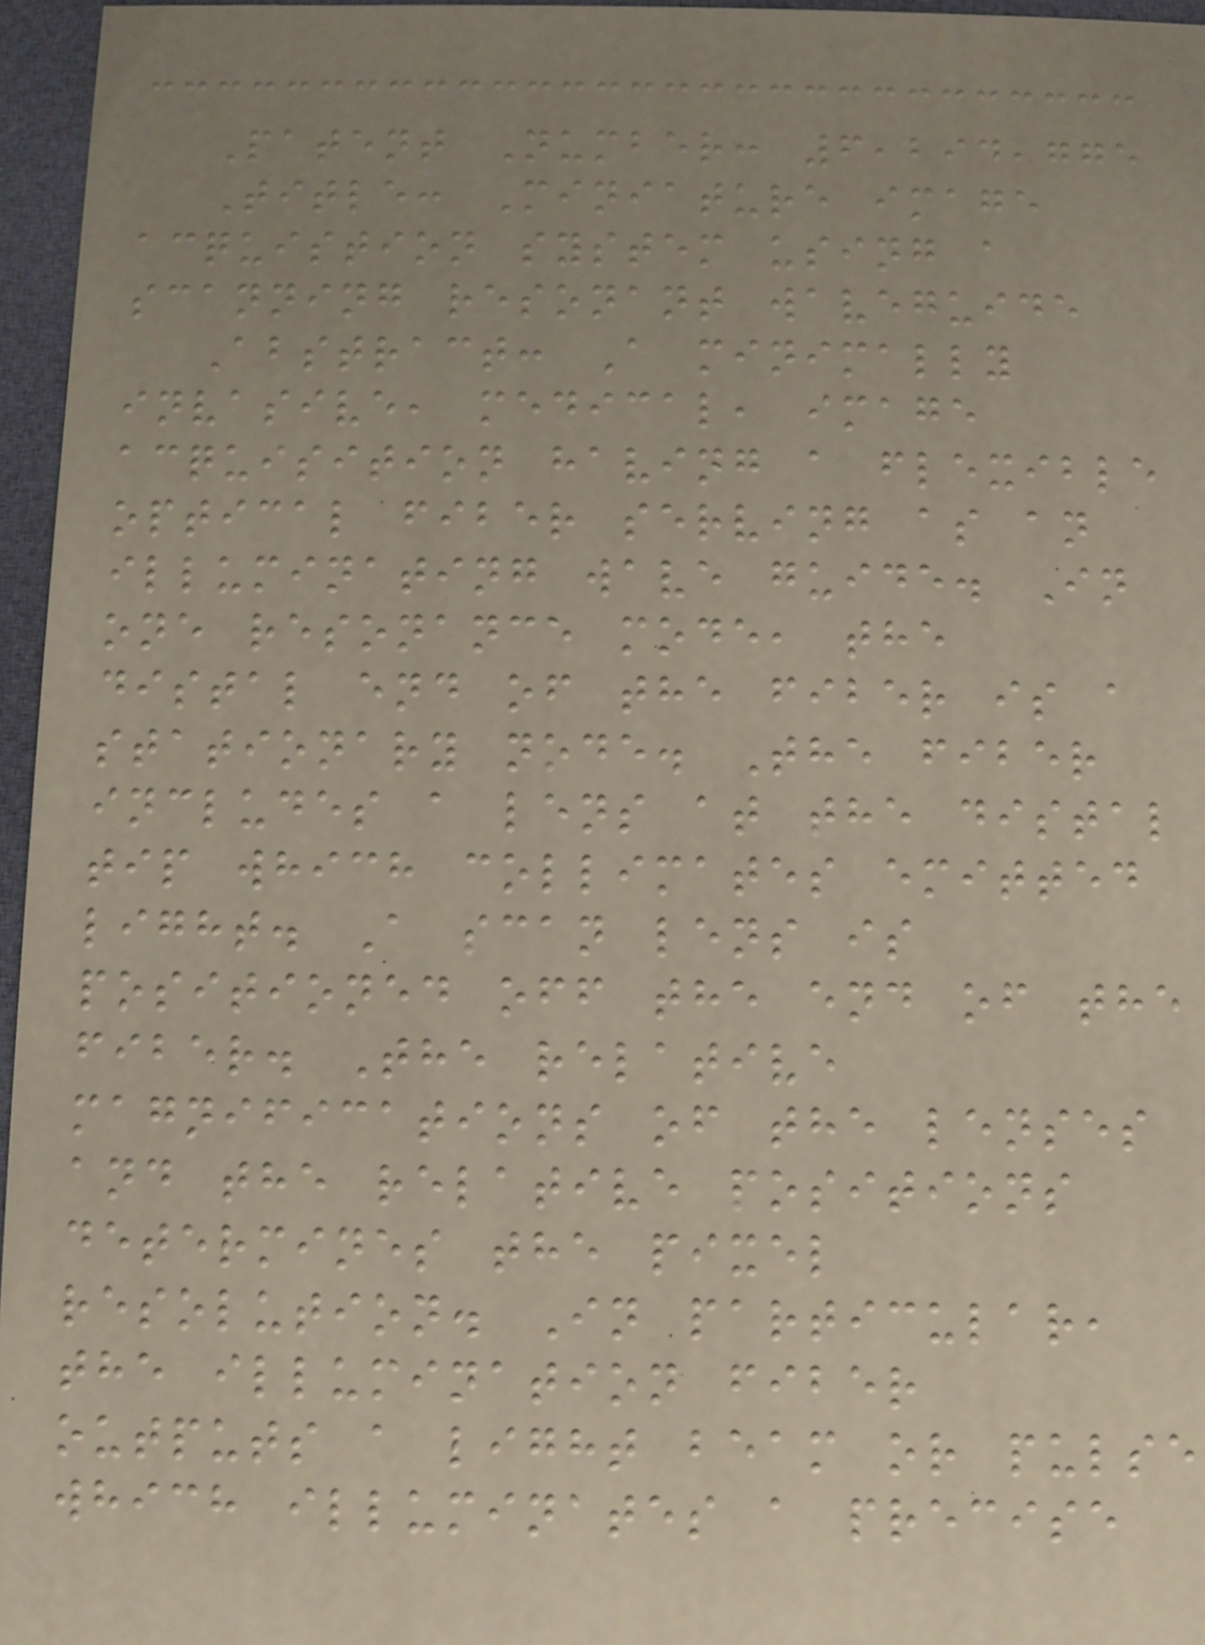Patent Number: 6,294,775
Title: Miniature image
acquistion system using a
scanning resonant waveguide
Abstract: A minimally
invasive, medical, image
acquisition having a flexible
optical fiber serving as an
illuminating wave guide. In
one resonance mode, the
distal end of the fiber is a
stationary node. The fiber
includes a lens at the distal
tip which collimates emitted
light. A scan lens is
positioned off the end of the
fiber. The relative
magnifications of the lenses
and the relative positions
determines the pixel
resolution. In particular,
the illumination fiber
outputs a light beam or pulse
which illuminates a precise
